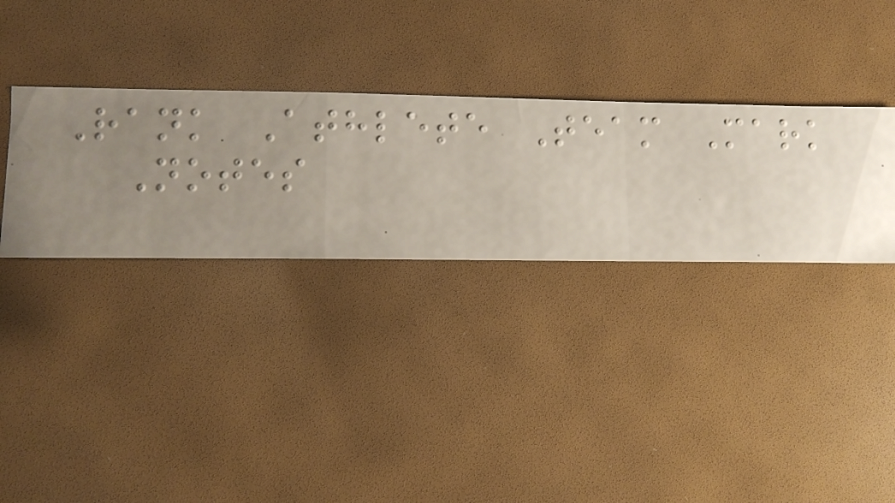Rank Athlete Team Mark
Notes
